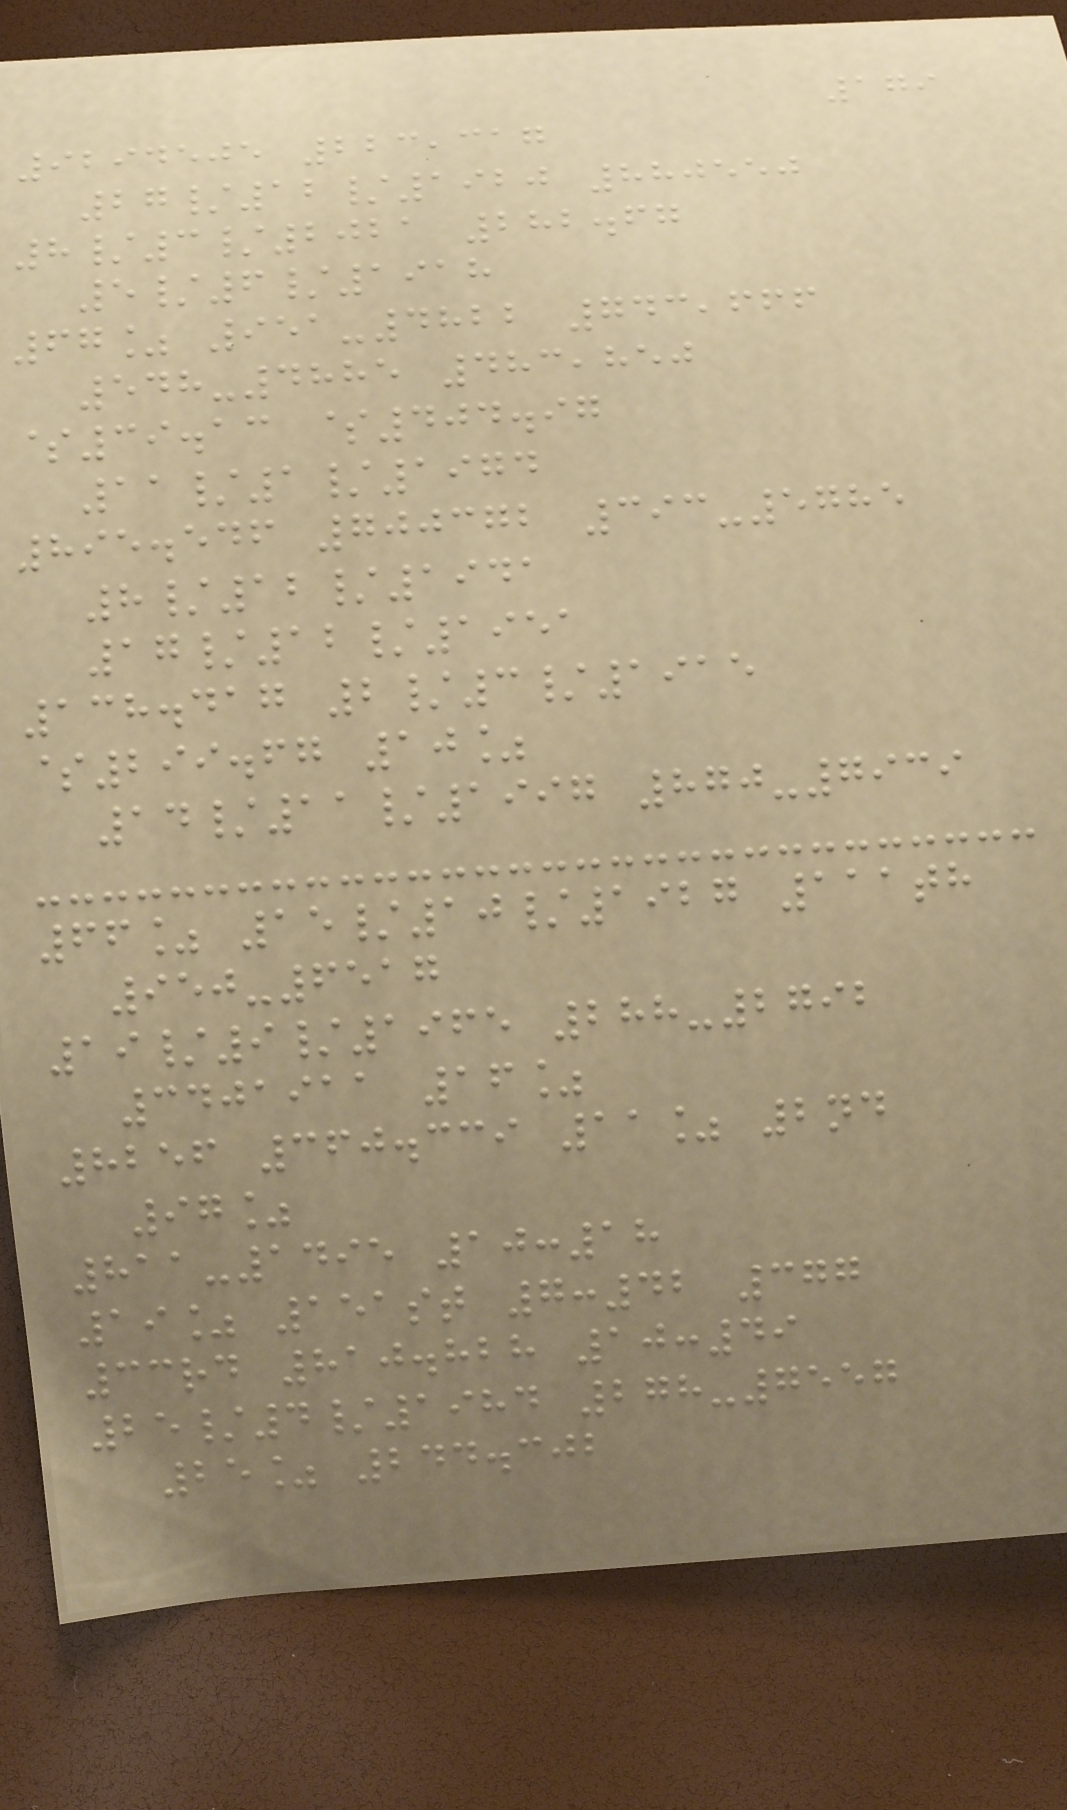179
9294505 223,317
27/12/1920 880550
8/3/2021 282.67
5/6/1918
67% 951-4822 743,666
548-4885 483,850
$39.13 $404.97
11/1/1974
895.546 700372 393-5785
8/12/1941
17/12/1951
138.417 2/3/1915
$299.67 10%
14/11/1997 870-7939
66% 15/10/1927 111th
950-6517
19/9/1965 288-2792
3401911 16%
8256 360.339 11% 2nd
97%
811-1495 10:18
19% 151st 7:42 377
33rd 810.828 10:49
25/4/1984 278-7557
25% 244.302
